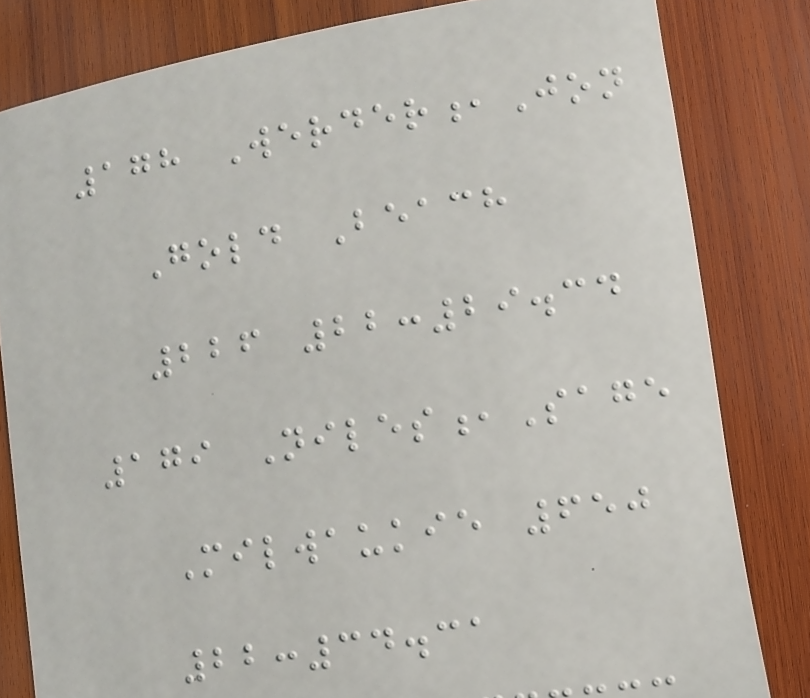178 Werder,Jon
Gold Beach
226 22:29.34
179 Niles,Sage
Milwaukie 650
22:34.31
